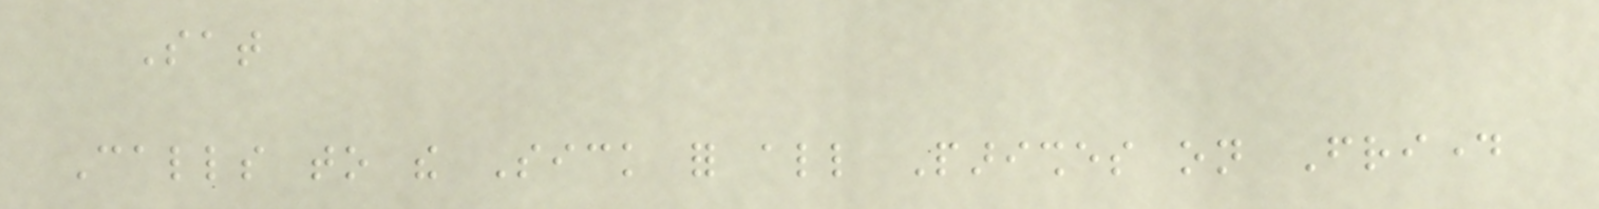Sat
Calls to the Sick for all Parishes on Friday
